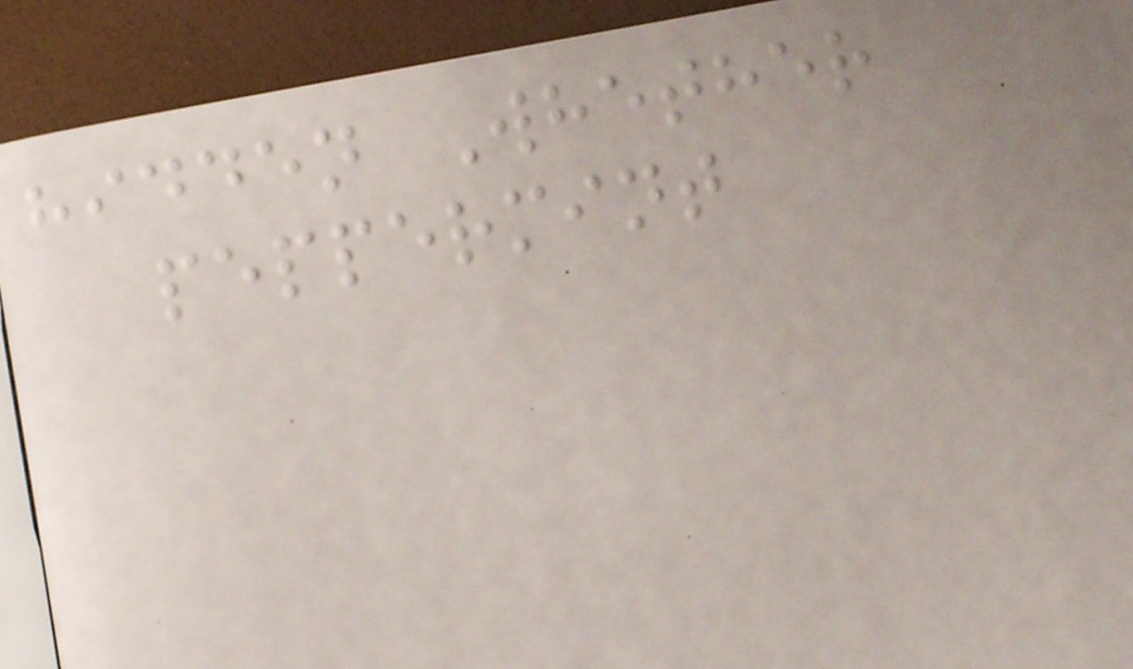hidden Whether
peppermint
